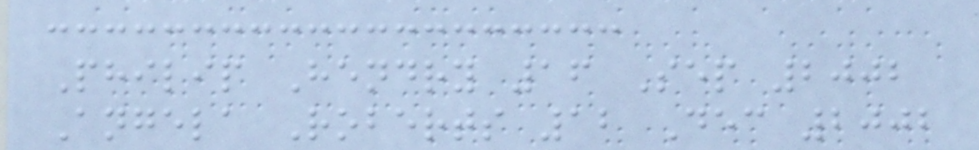Philip Hendry 16 Sep 2002
Angela Roberts 12 Dec 2002
